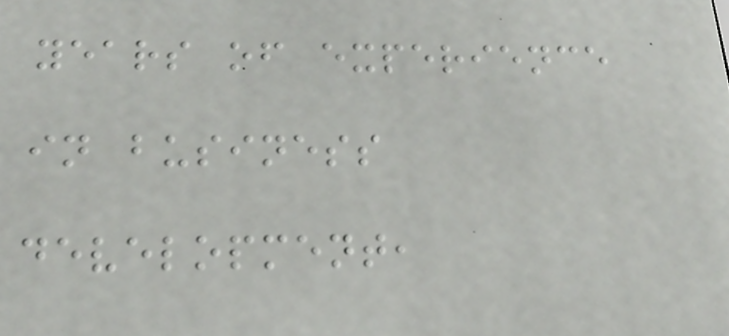years of experience
in business
development,
